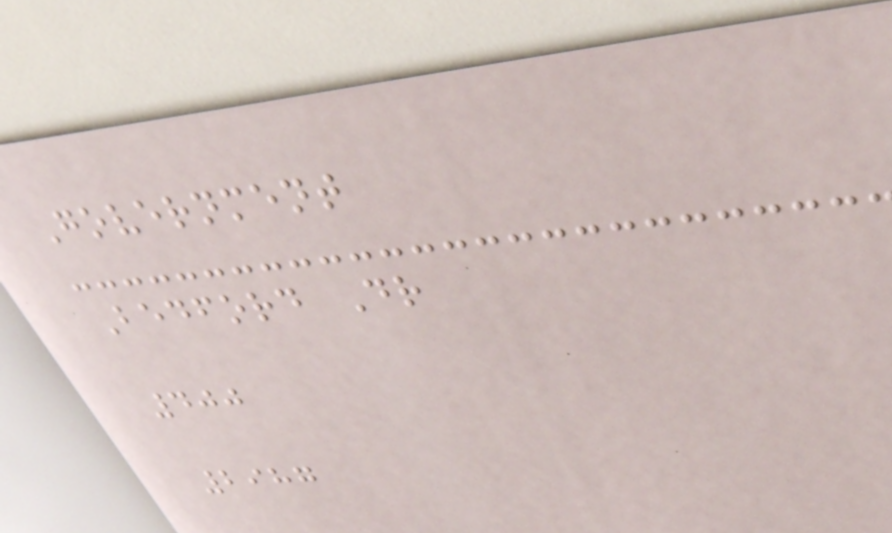Government
Bedford Dr
400
2987
